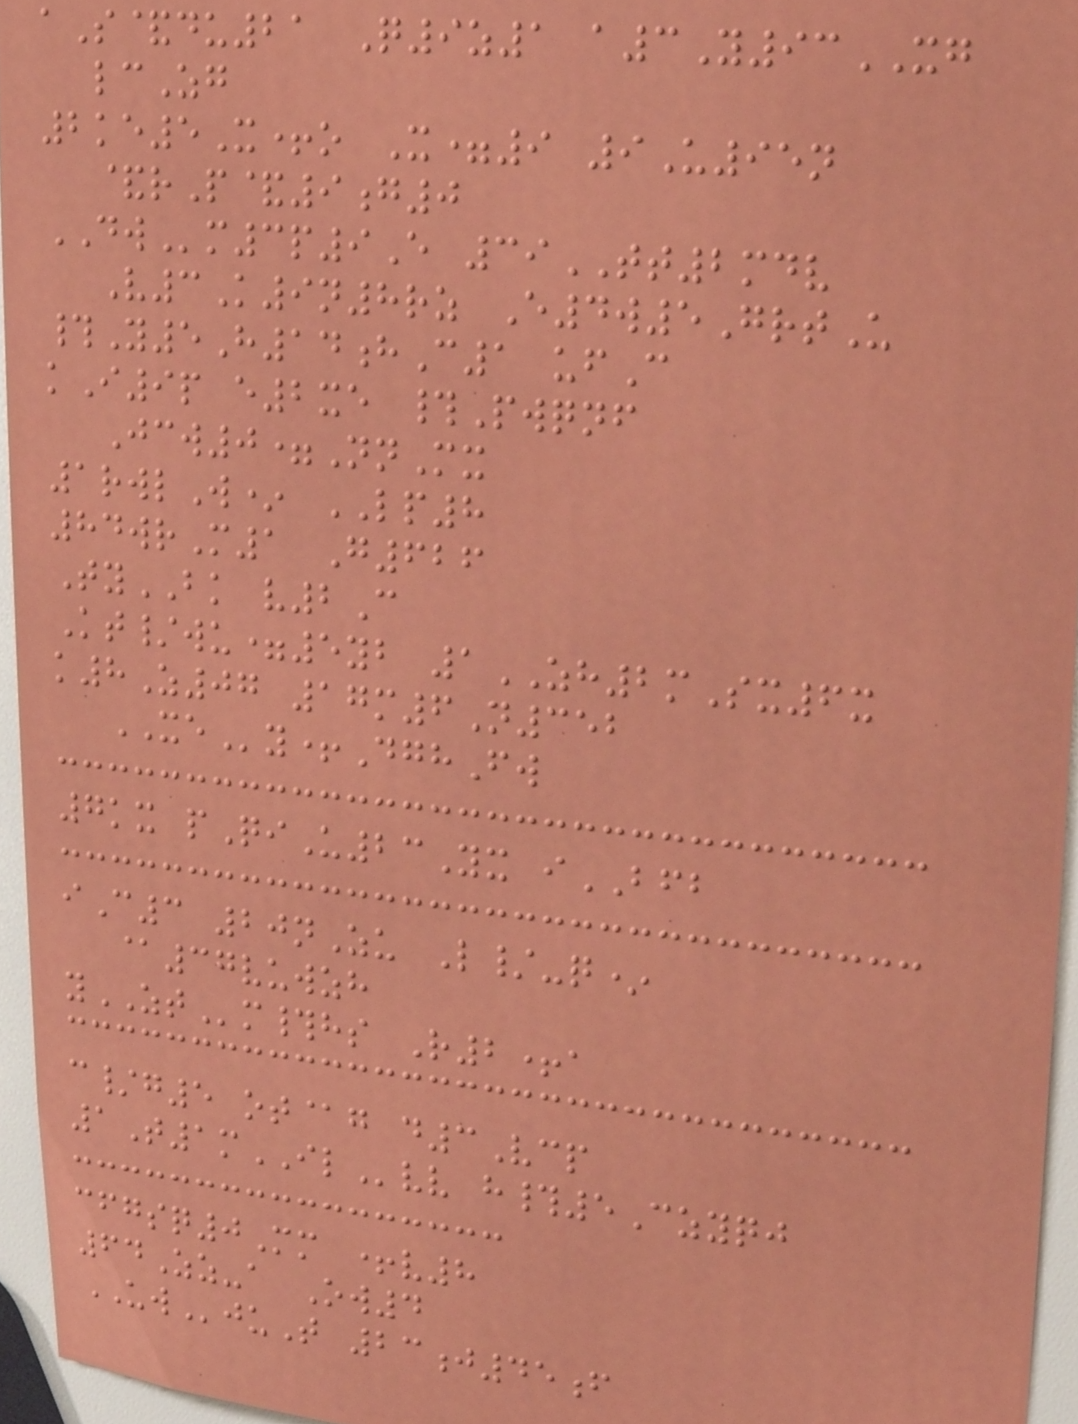aS&du21 Q9z1 a3Y93XG
lcZg
2ke5X+o X=9 9U95n
&rP&9g0
DWm3p9E 39TT2mdv
V3K9n8rz E4w5GrtU
#Y5H14hC1 ufC
kI9p e2xe #Pwqnf
Jcw0=NnMx
1rwlW* LP8
84wrM1 G626
TyBK v2C
Kt/wu=5yb 1ZH2mSx6x
k8Z07 17m6N352
XEy+DghFw
7kx pQiU23Yx iBFB
iC3 20nZu L/-q*
@37vuwzh
yZTm#hs R2+a
c/g5 ot@g d3Vcp
1T1mILvv h#5Czyqj
cfgsq0Mm +v8
64Zz-a Ow4
UWjuT 23j45f
